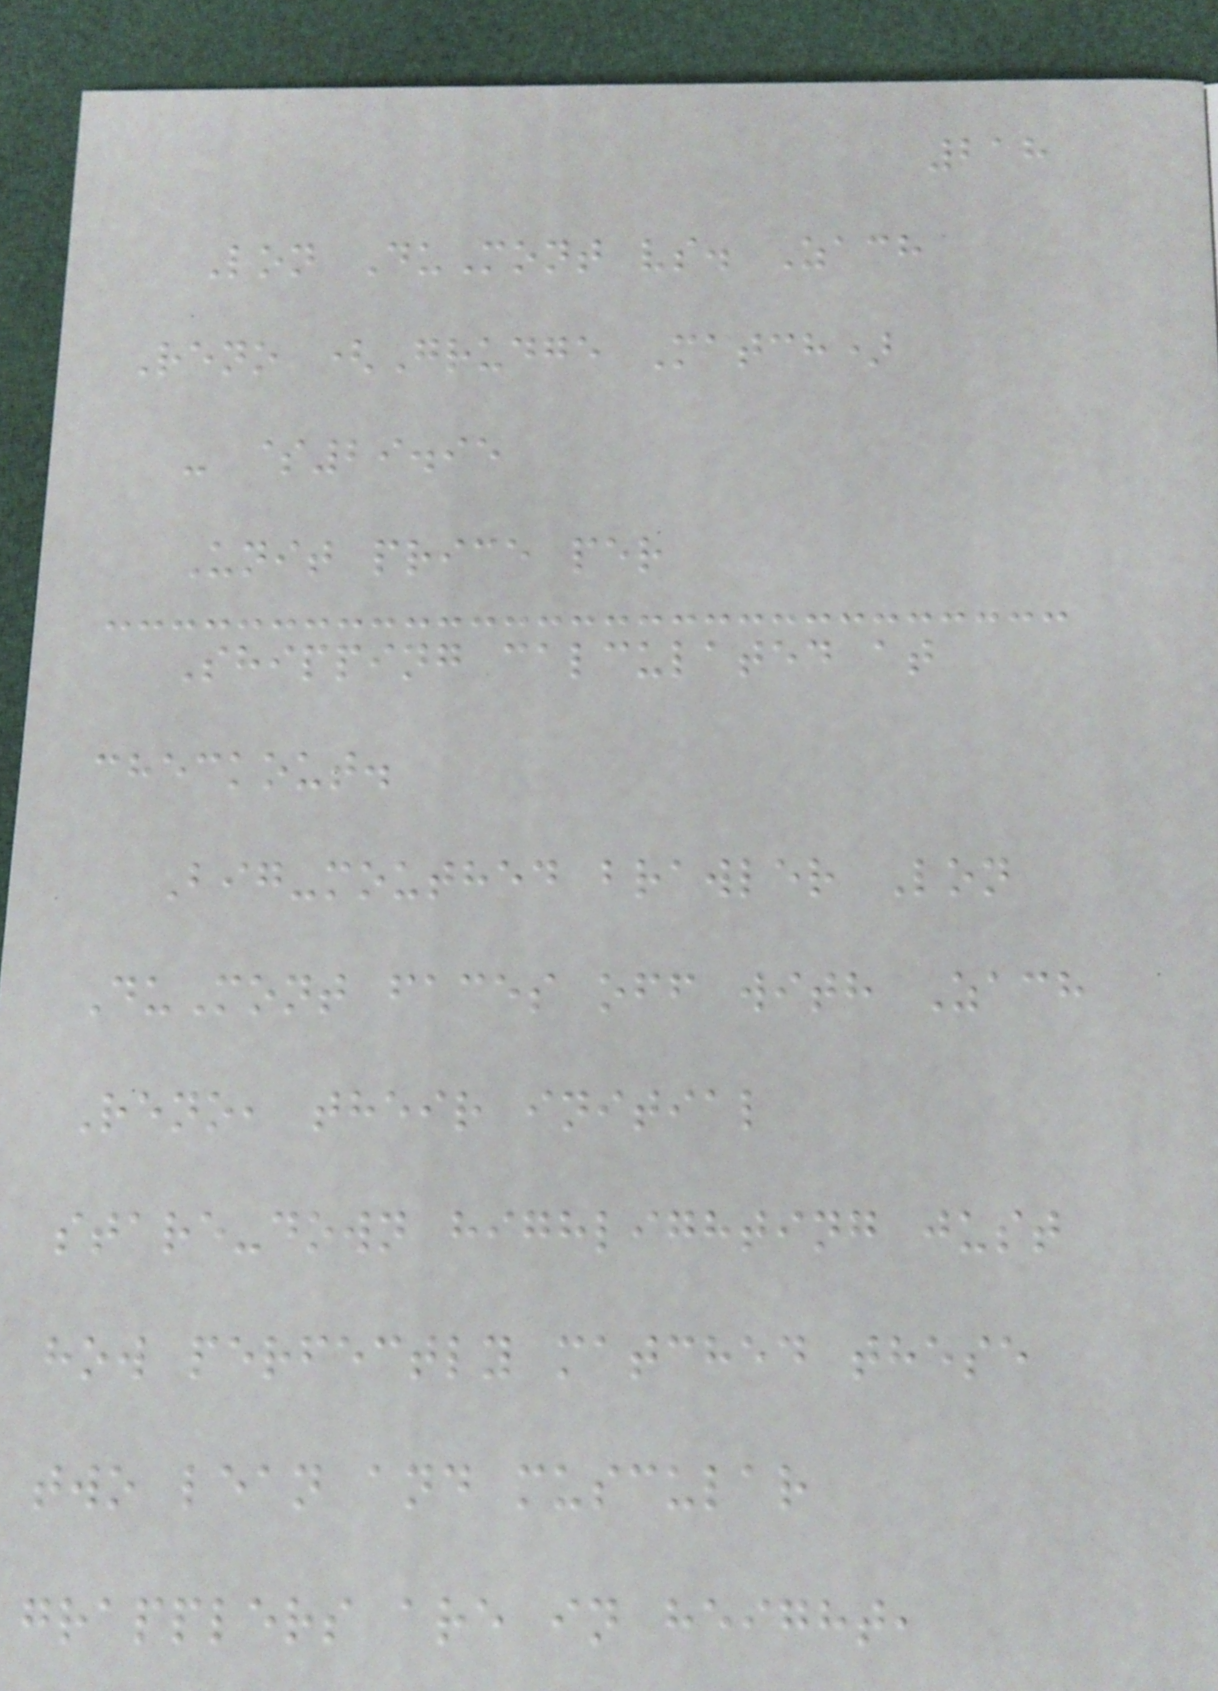218
Lon DuMont vs. Zach
Reno (Grudge Match)
- $29.95
Unit price per
Shipping calculated at
checkout.
Big-mouthed brawler Lon
DuMont faces off with Zach
Reno, their initial
stare-down highlighting just
how perfectly matched these
two lean and muscular
grapplers are in height,
